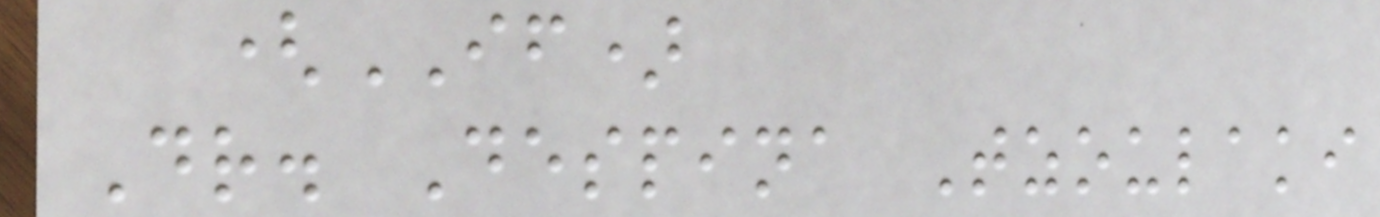(IF)
Dr. Despina Tzoulaki
